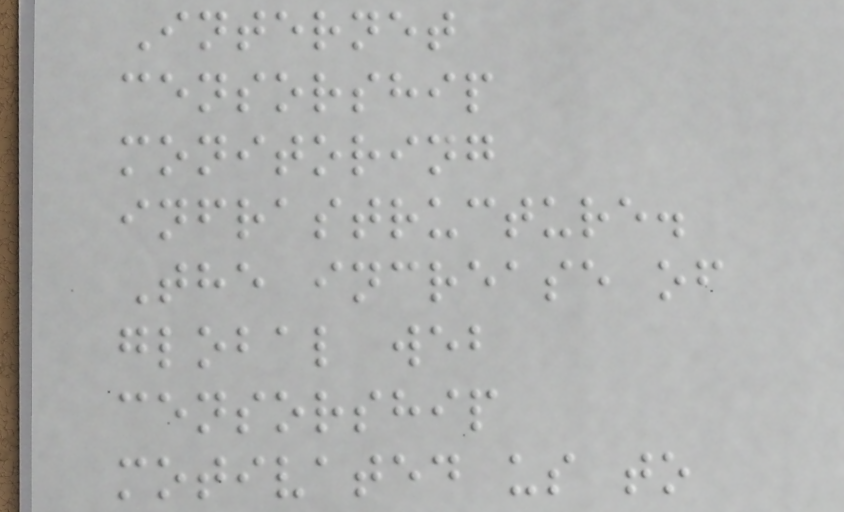Internet
censorship
monitoring
infrastructure.
The increase of
global web
censorship
motivated us to
